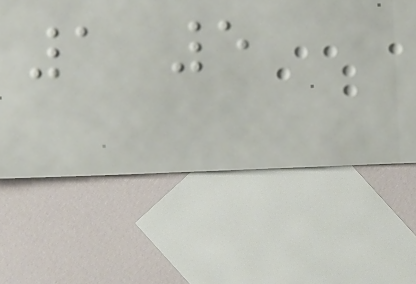1 5
